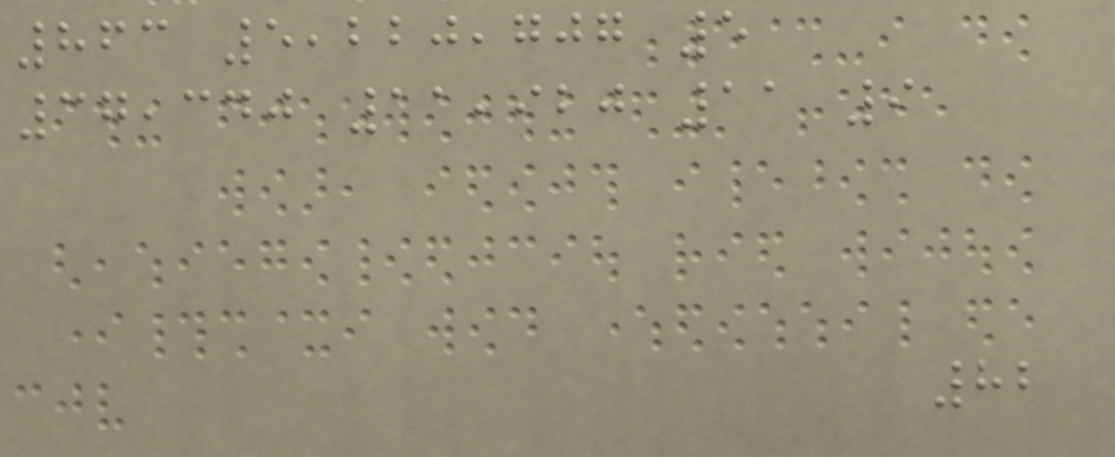863 5,220,707 5
37,340 11,920 11 9
82
